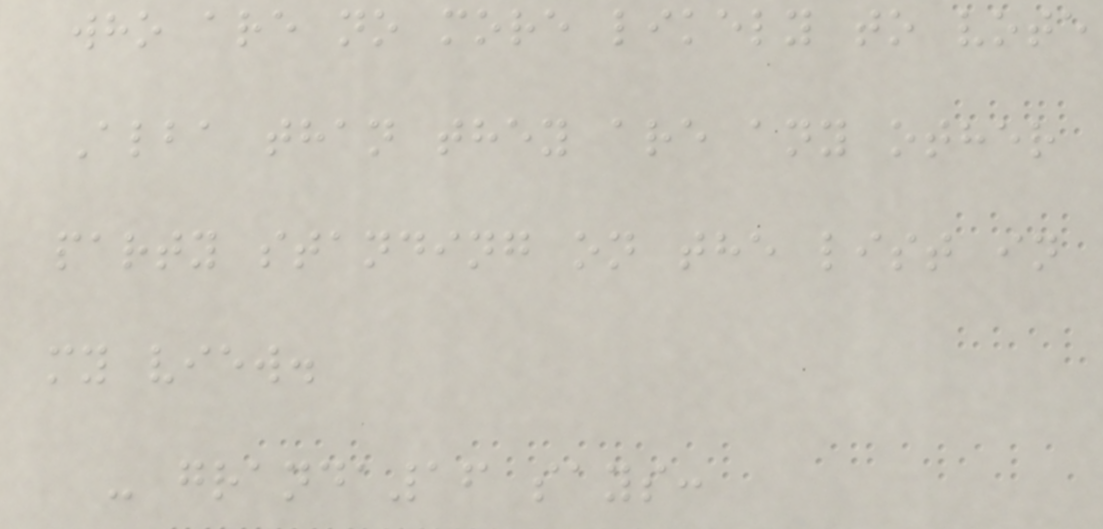who are no more likely to vote
Alba than they are any other
party standing on the list in
my view.
- granda16 says:
